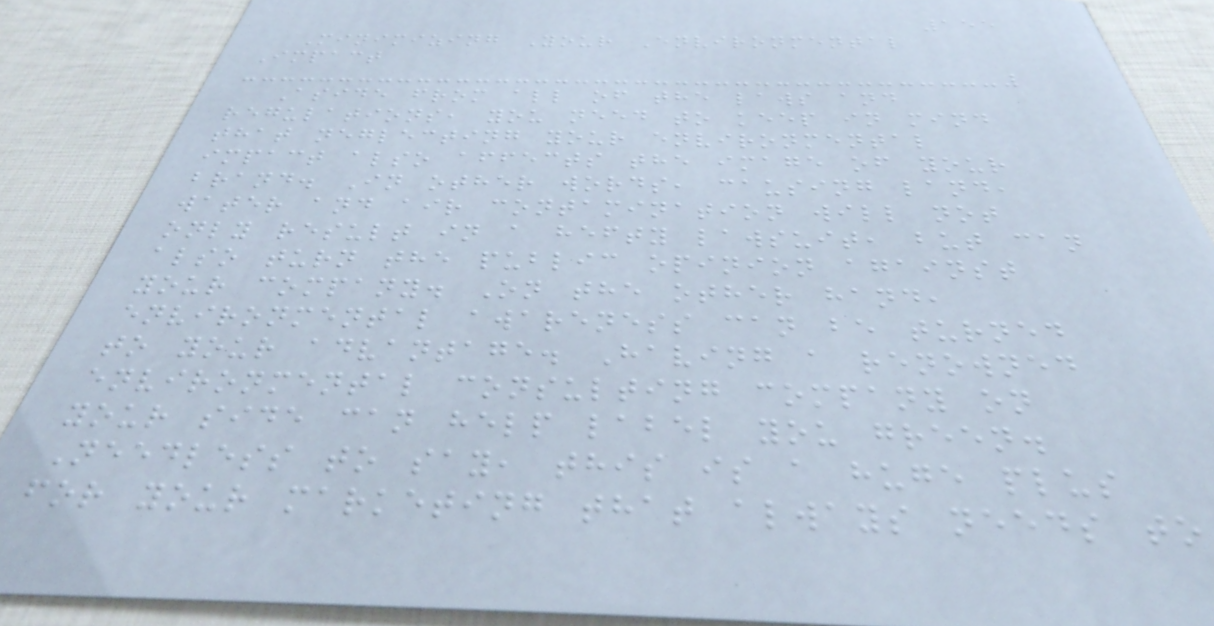155
Minimizing Your Environmental
Impact
Aside from all of the laws and
regulations, you need to keep in mind
that neglecting your environmental
impact also affects the image of your
brand. In other words, causing land,
water and air contamination will not
only result in a hefty lawsuit, but can
also turn the public opinion against
your company. On the other hand,
environmental awareness can be turned
to your advantage. Having a renowned
environmental consulting company on
your side can help label you green.
Needless to say, this is a huge plus
for your marketing that always needs to
